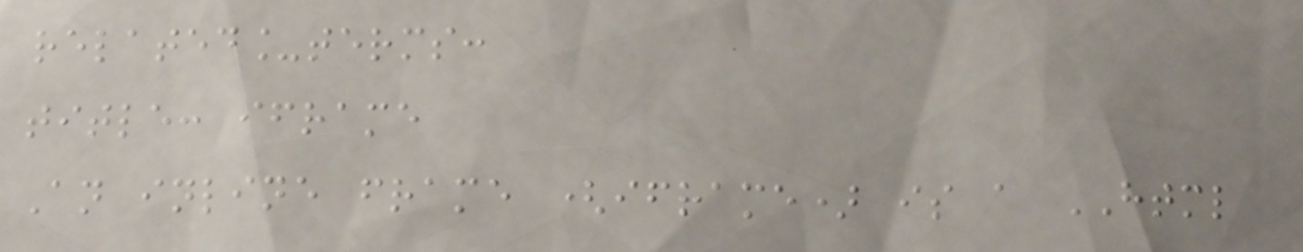related_terms:
title: iframe
An inline frame (iframe) is a HTML
